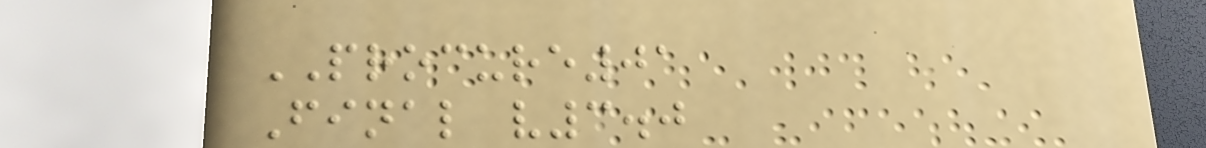PROCURE01
Final v3.0
